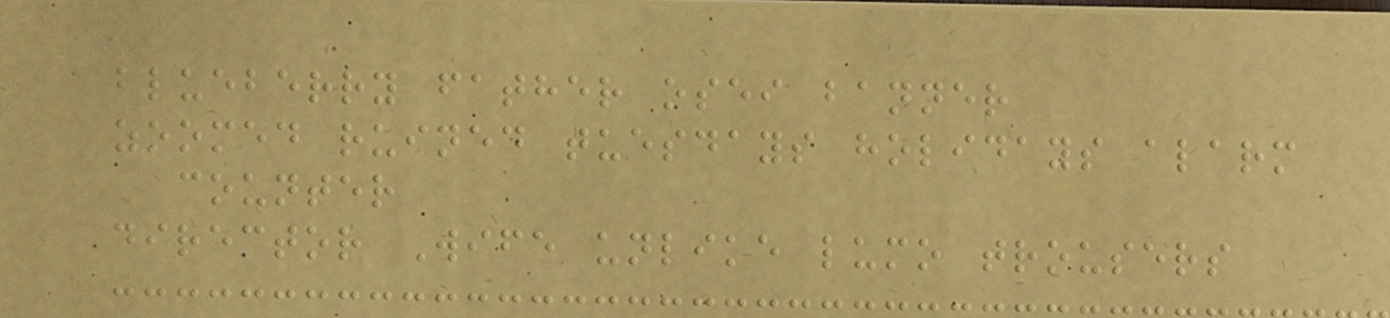blueberry father osei banner
zoomed ruined tuesdays holidays alarm
counter
director Wife unlike lumo trousers
